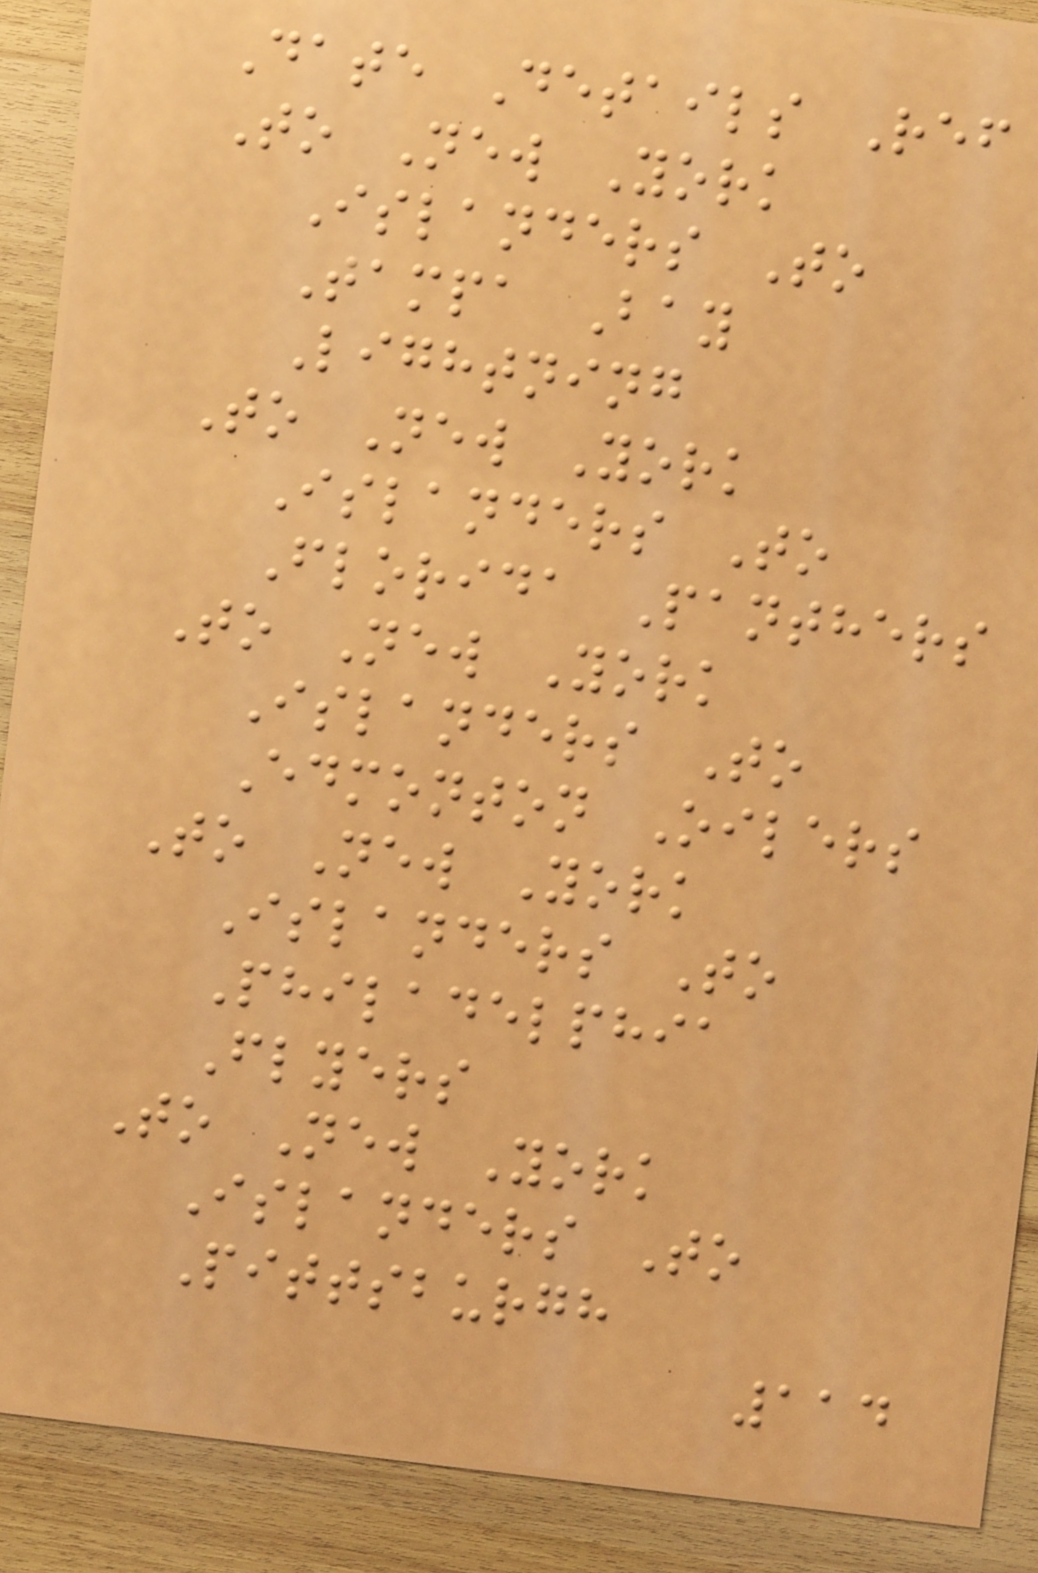Date Details Ref
To New York
Islanders To
Tampa Bay
Lightning
To New York
Islanders To
Florida Panthers
To New York
Islanders To
Edmonton Oilers
To New York
Islanders To
Philadelphia
Flyers
To New York
Islanders To
Pittsburgh
114
